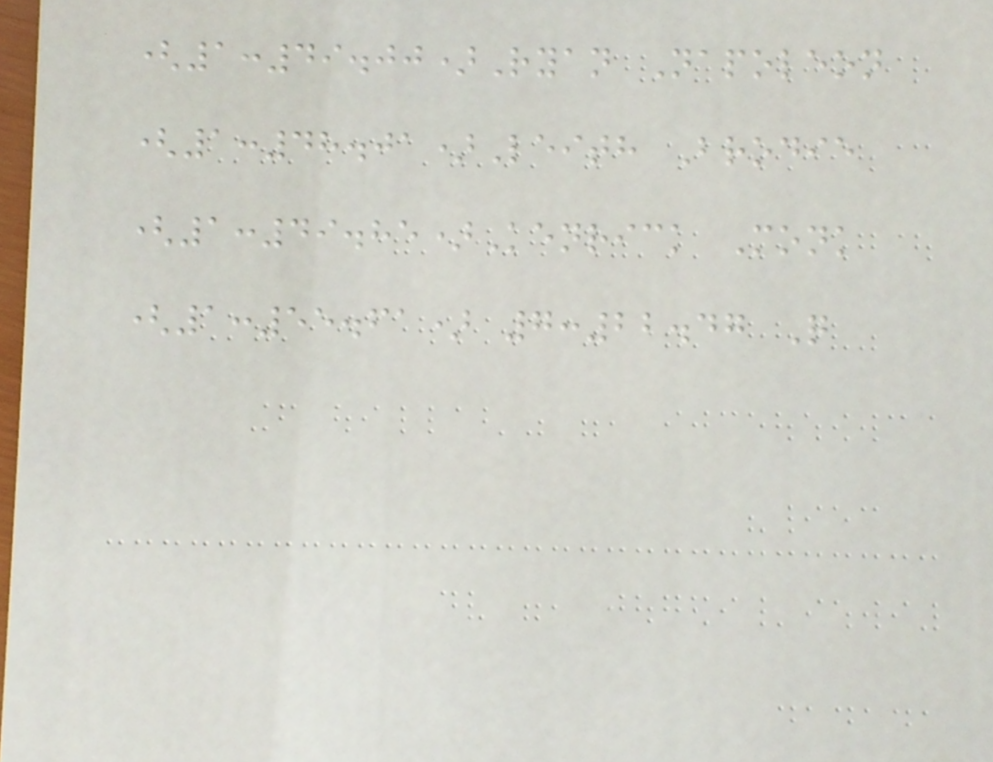(1:49.00)Ryan Napoleon
(1:48.01)Leith Brodie
(1:49.85)Kenrick Monk
(1:55.61) 7:22.47 Q
